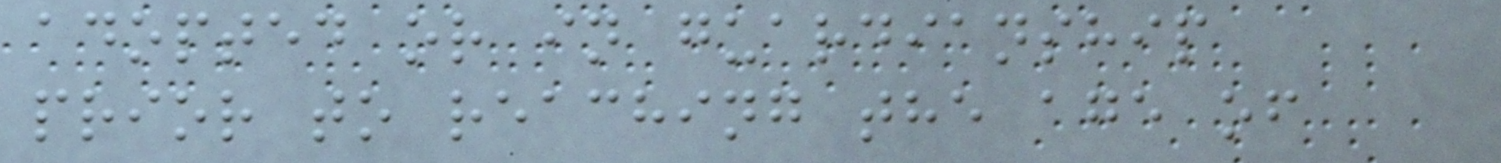adopted or in guardianship
prior to reaching the age of
